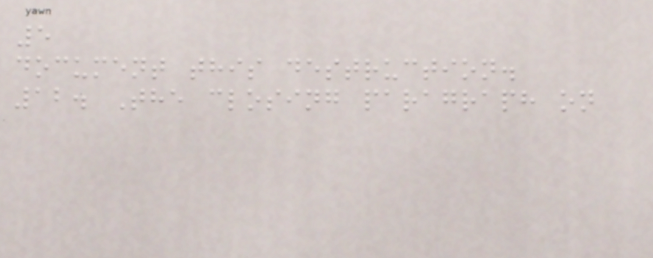5
document this destruction.
12. The closing paragraph on
